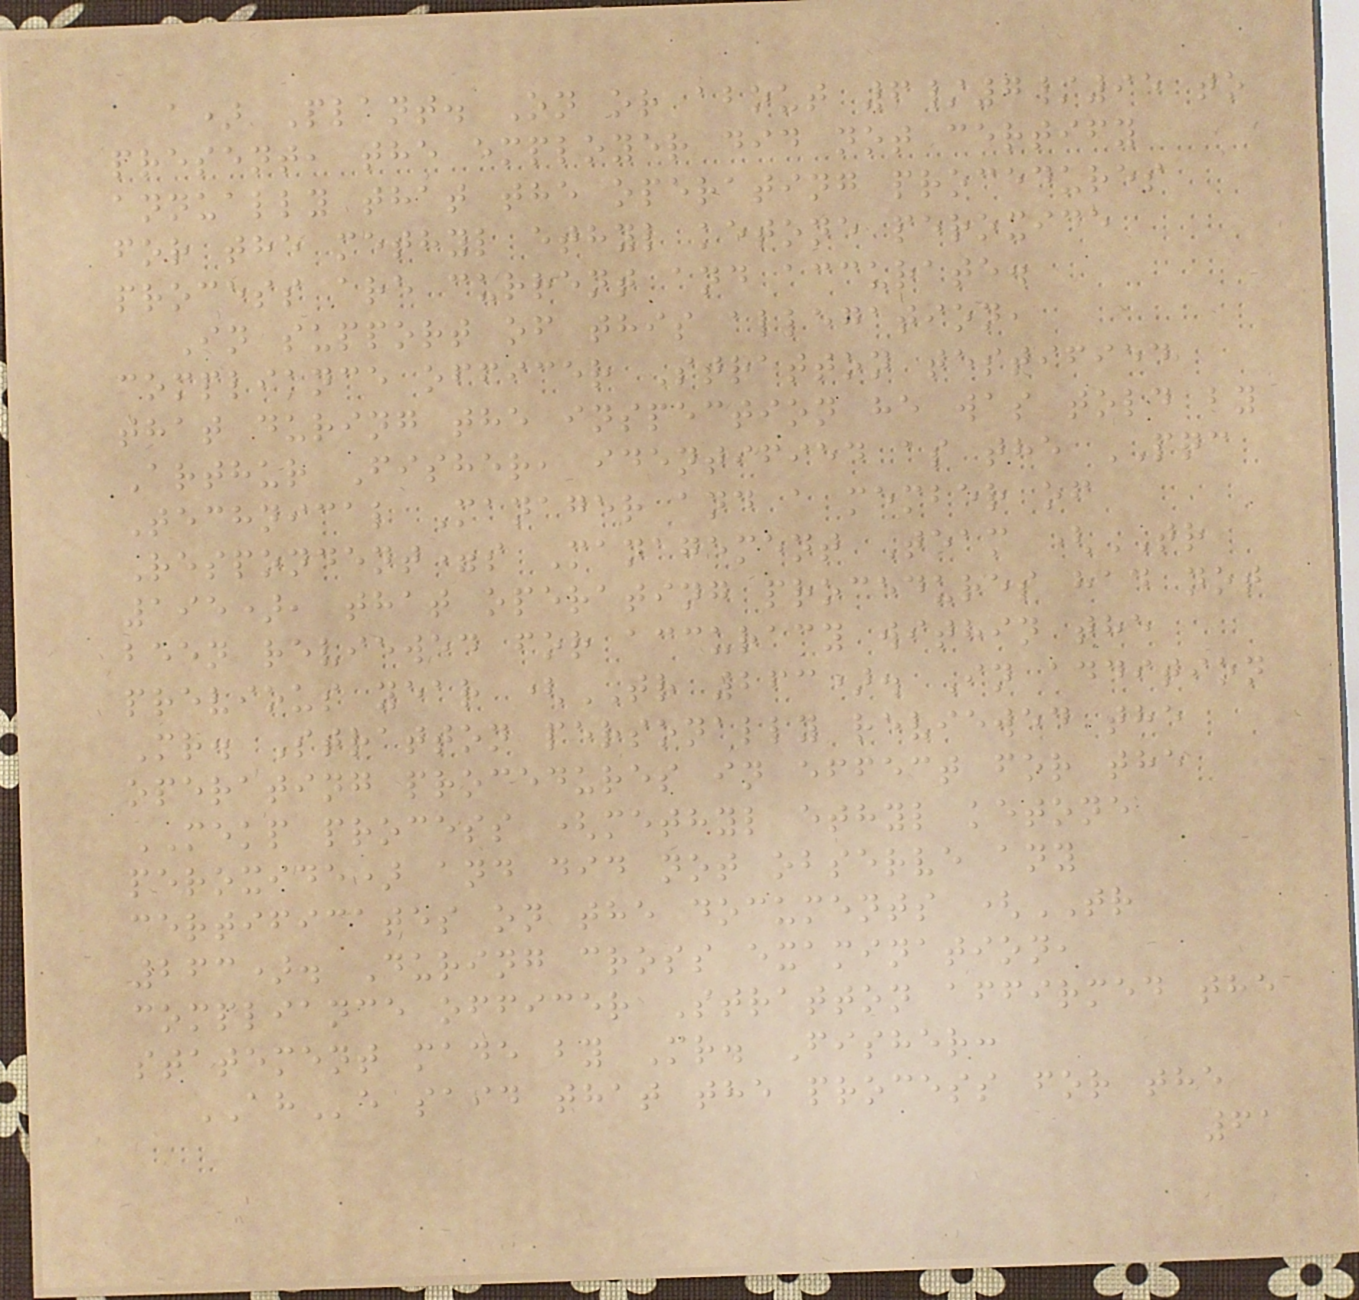a) Plant. On or about 6/7/95 to
present, the employer did not certify
annually that the operating procedures
for the methyl ethyl ketone peroxide
process are current and accurate.
In support of this allegation,
compliance officer Stratton testified
that during the inspection he was told by
Arthur Fisher, identified as the PQC
Technical Manager and a member of
Respondent=s Management Team (TR
195), that operating procedures had not
been reviewed for accuracy within the
previous year (TR 263). In addition
Mr. Stratton personally reviewed the
operating procedures in effect for the
MEKP process (methyl ethyl ketone
peroxide) and did not observe any
certificates on the documents (TR
263). During cross examination,
compliance officer Stratton affirmed the
statement made by Mr. Fisher:
AHe said that the process for the
61
